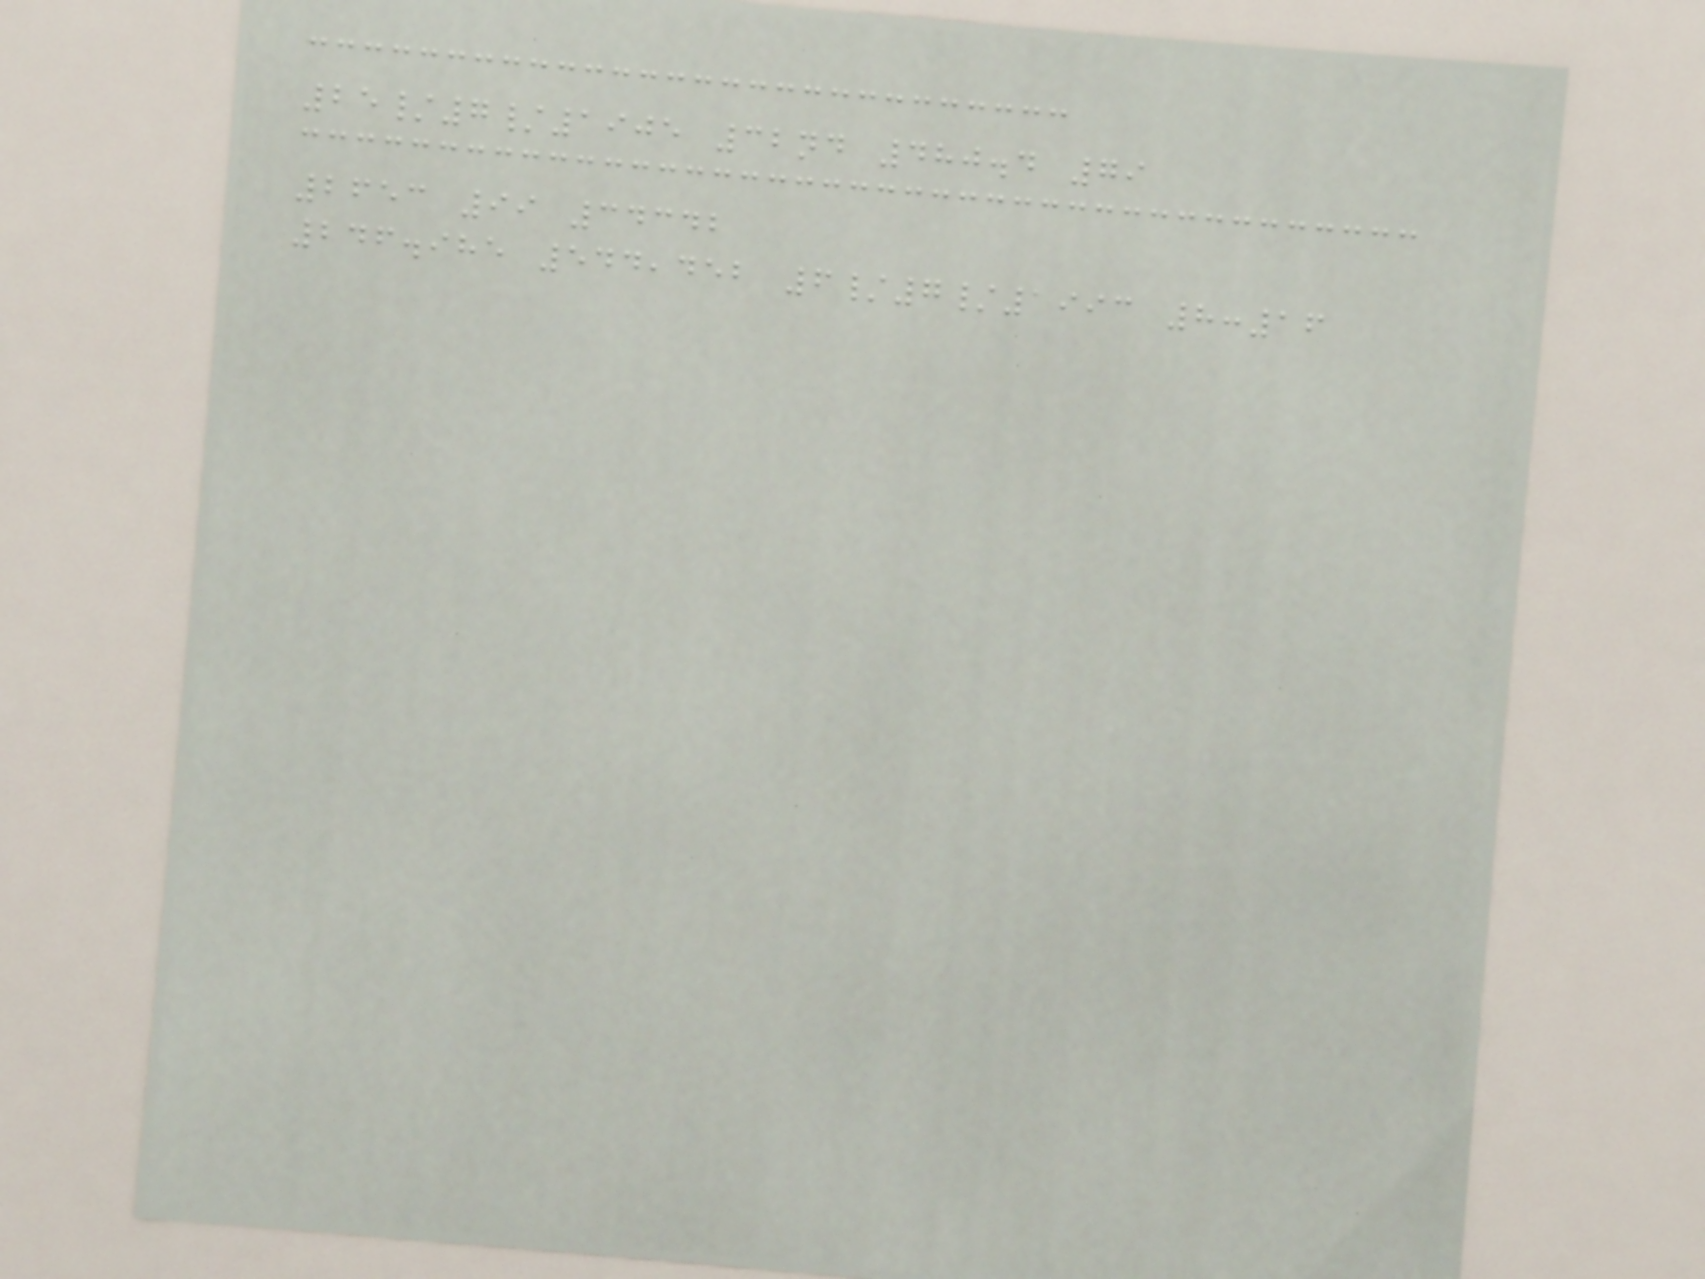25/7/1905 32nd 480.4 79
2653 99 34342
246.985 544,452 6/7/1993 8:16
